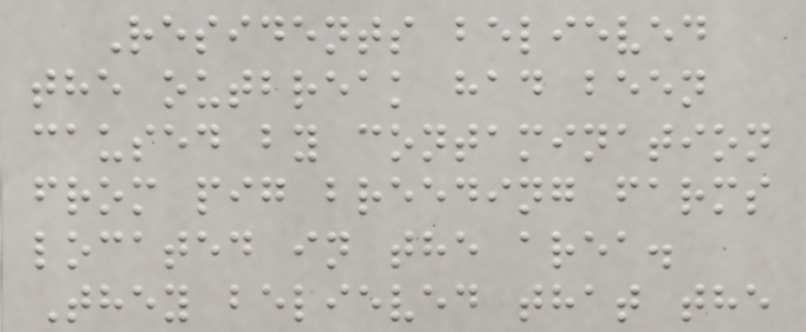Residents believed
the outbreak had been
caused by contamination
from pig breeding farms
located in the area.
They believed that the
